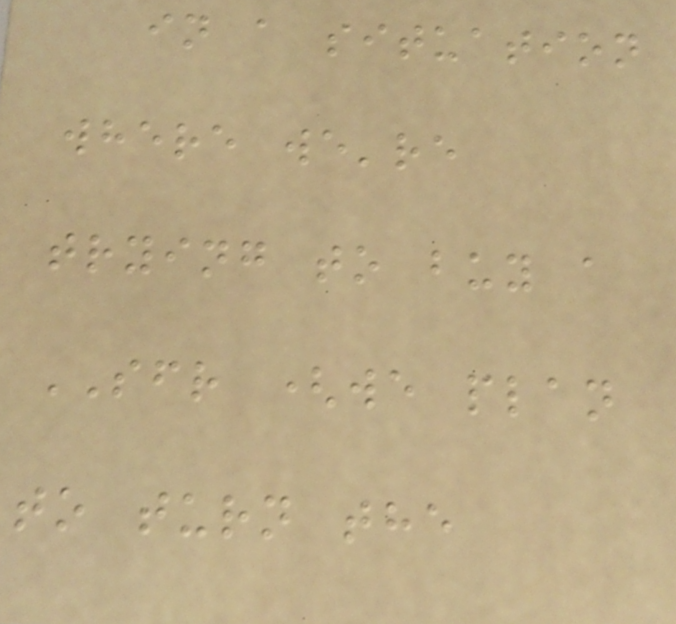in a situation
where we're
trying to buy a
SFR (we plan
to turn the
